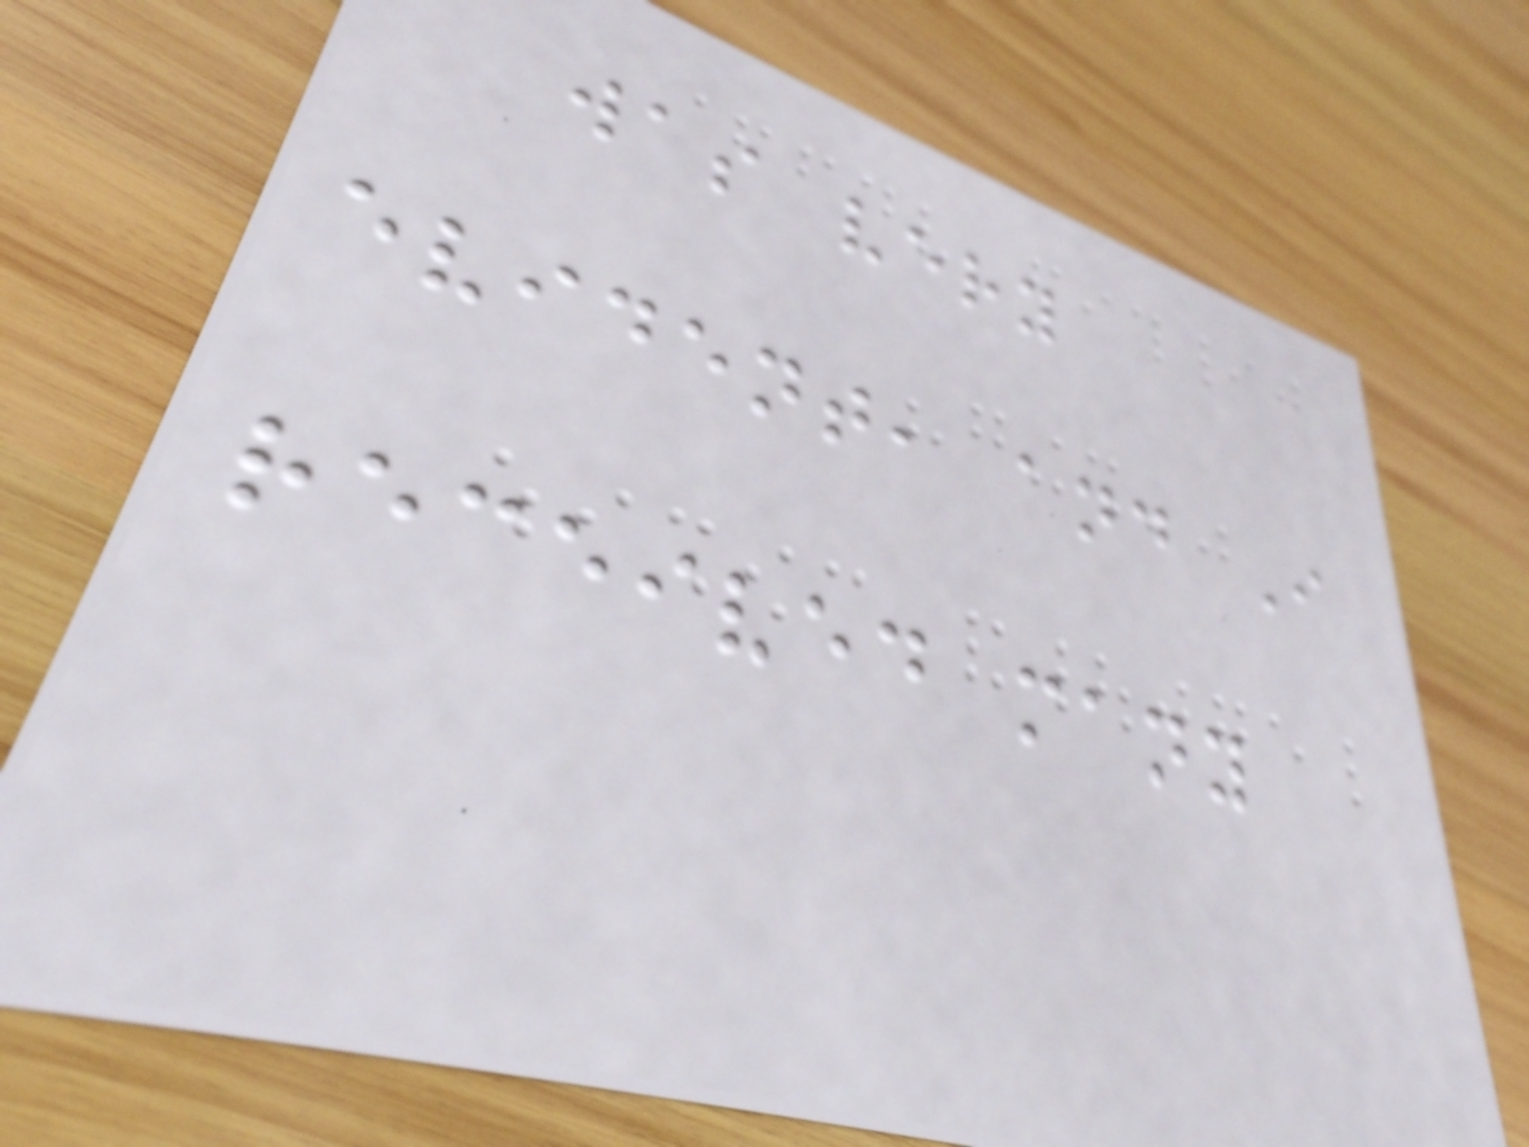was very
evident, and I
received many
